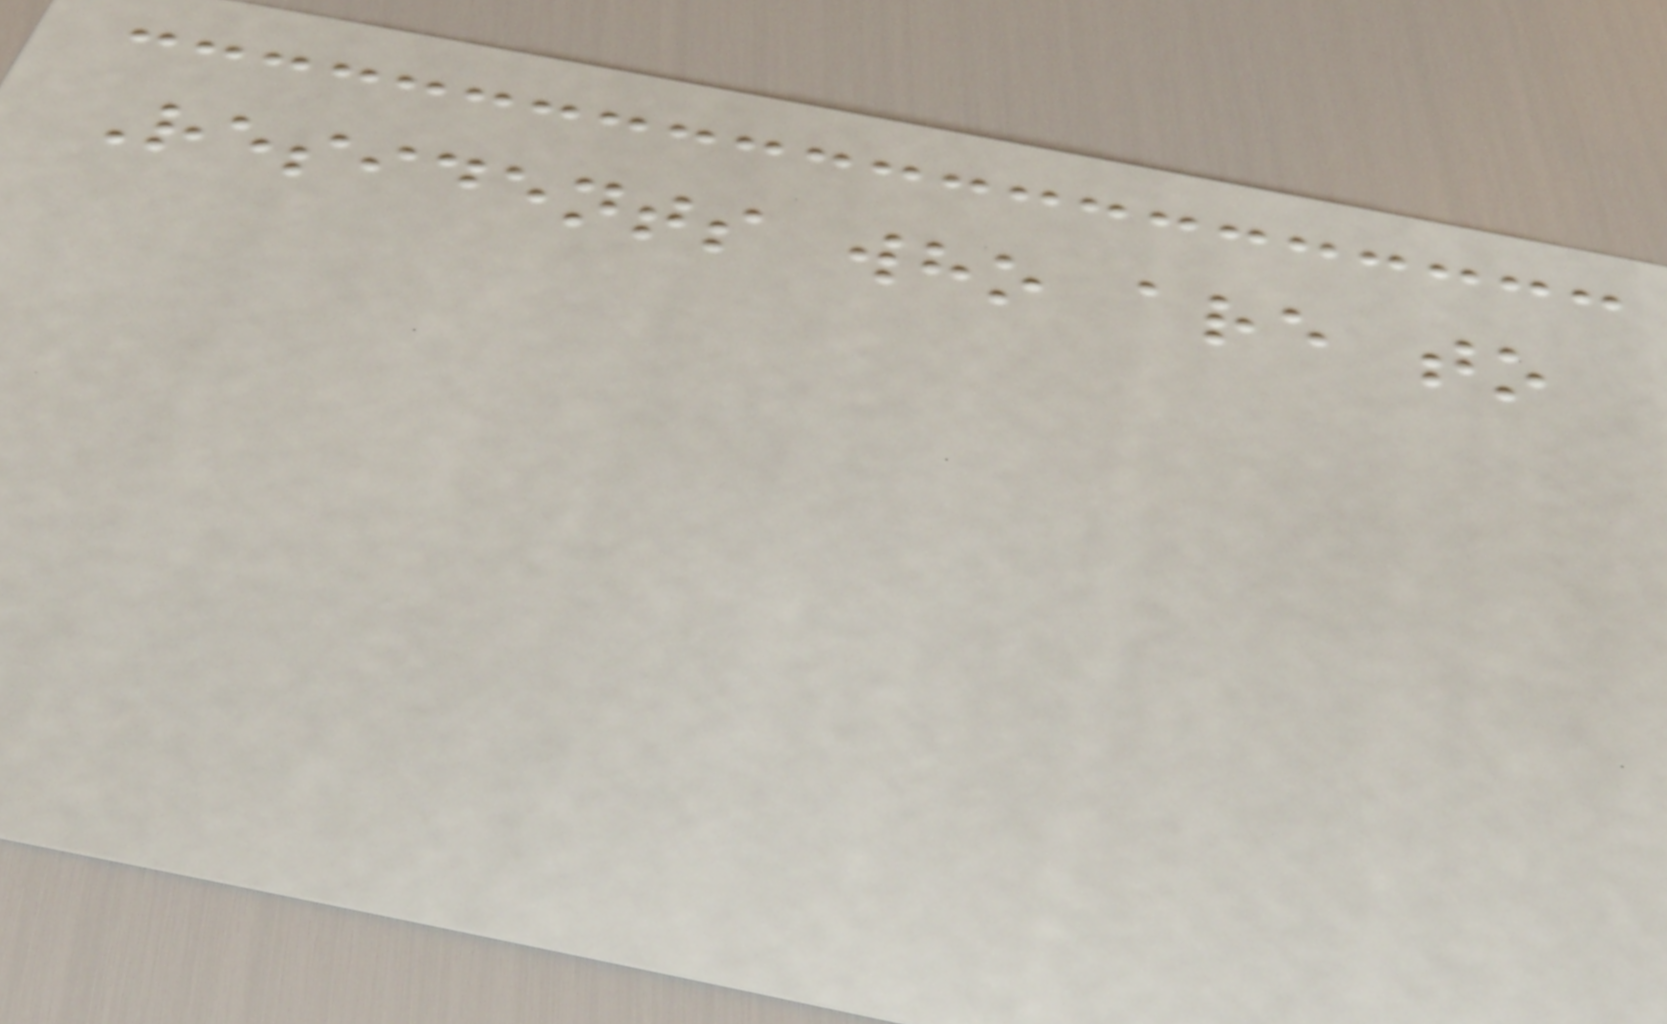Residents who are to
